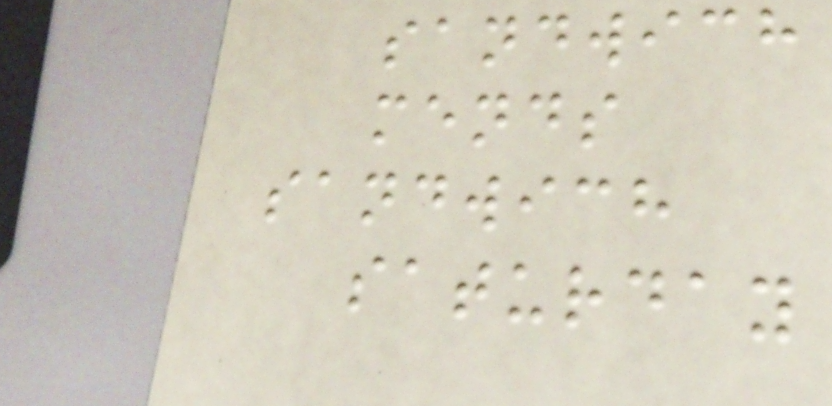sandwich
mends
sandwich
saturday
